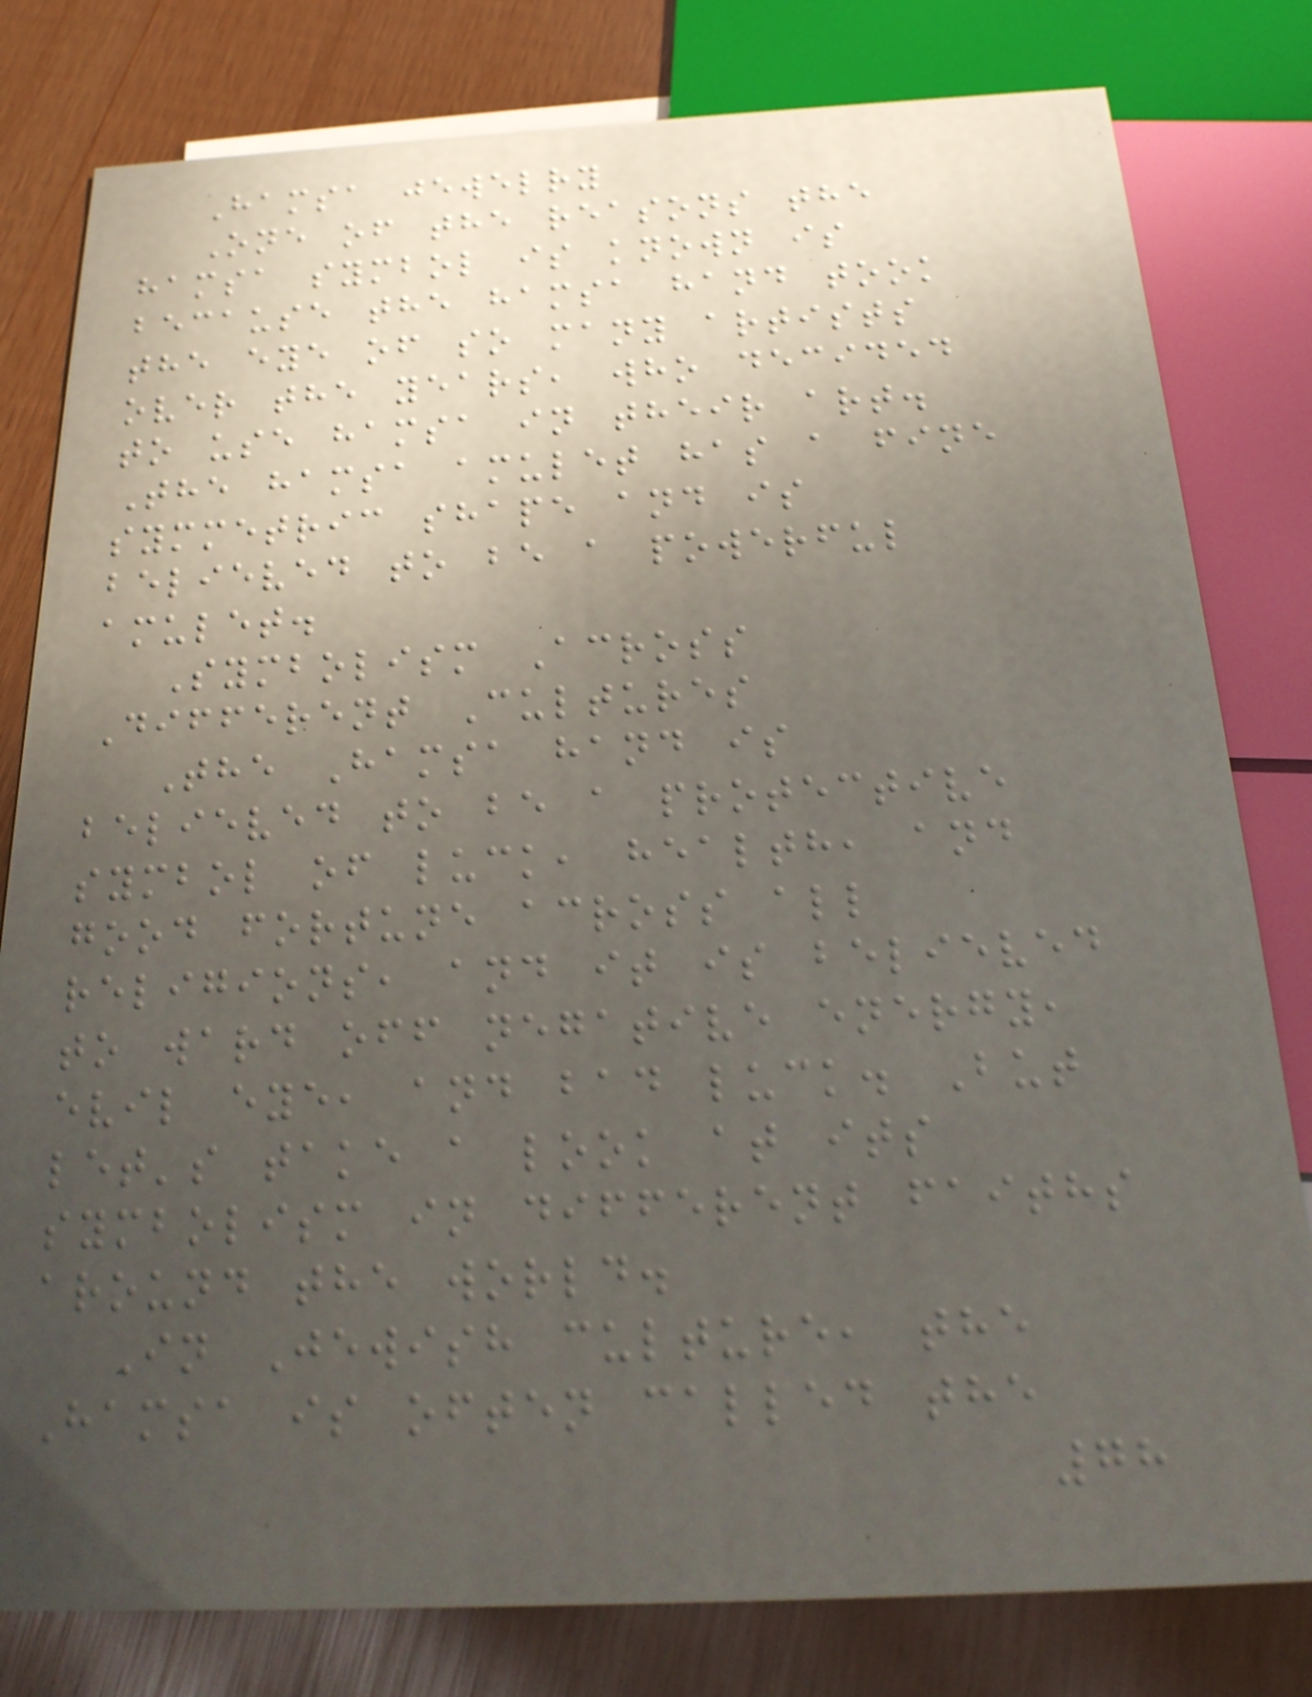Hamsa jewelry
One of the reasons the
hamsa symbol is known is
because the hamsa hand took
the eye of so many artists
over the years, who decided
to use hamsa in their art.
The hamsa amulet has a fine
symmetric shape and is
believed to be a powerful
amulet.
Symbolism Across
Different Cultures
The Hamsa hand is
believed to be a protective
symbol of luck, health, and
good fortune across all
religions, and it is believed
to ward off negative energy,
evil eye, and bad luck. But
let's take a look at its
symbolism in different faiths
around the world.
In Jewish culture, the
Hamsa is often called the
78
